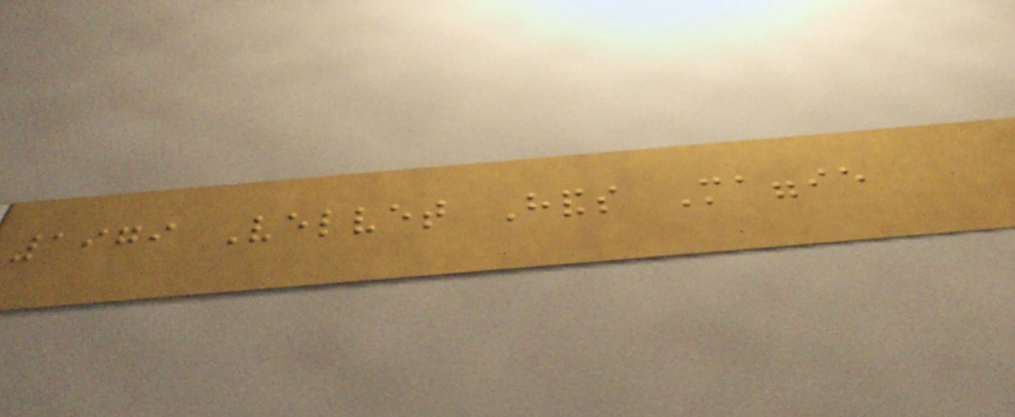1979 Velvet Hands Maggie
